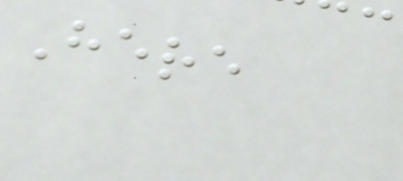Here
